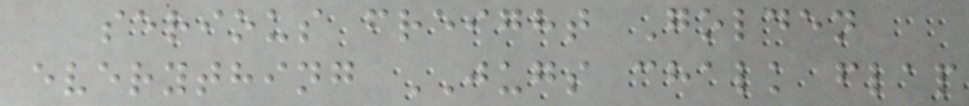serious freight Golden
everything JUGS chalk flap
